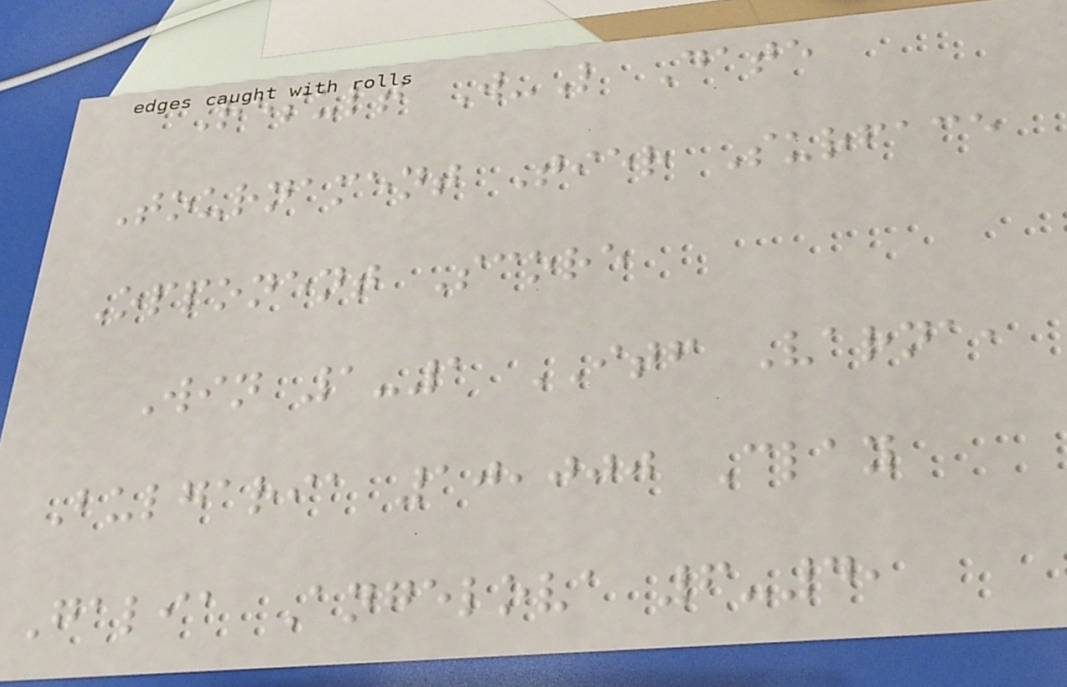Result W-L Date
Tournament Tier Surface
Opponent Score
Win 1-1 ITF Varna,
Bulgaria 10,000 Clay
Galia Angelova 6-4,
